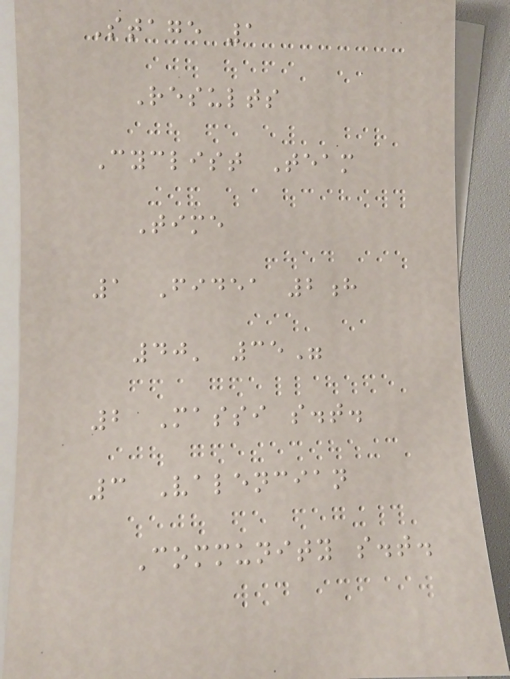Stage 1
Results
Cyclist Team
Time
1 Fidea 2h
40' 35"
2 Massi s.t.
3 Valencian
Community s.t.
